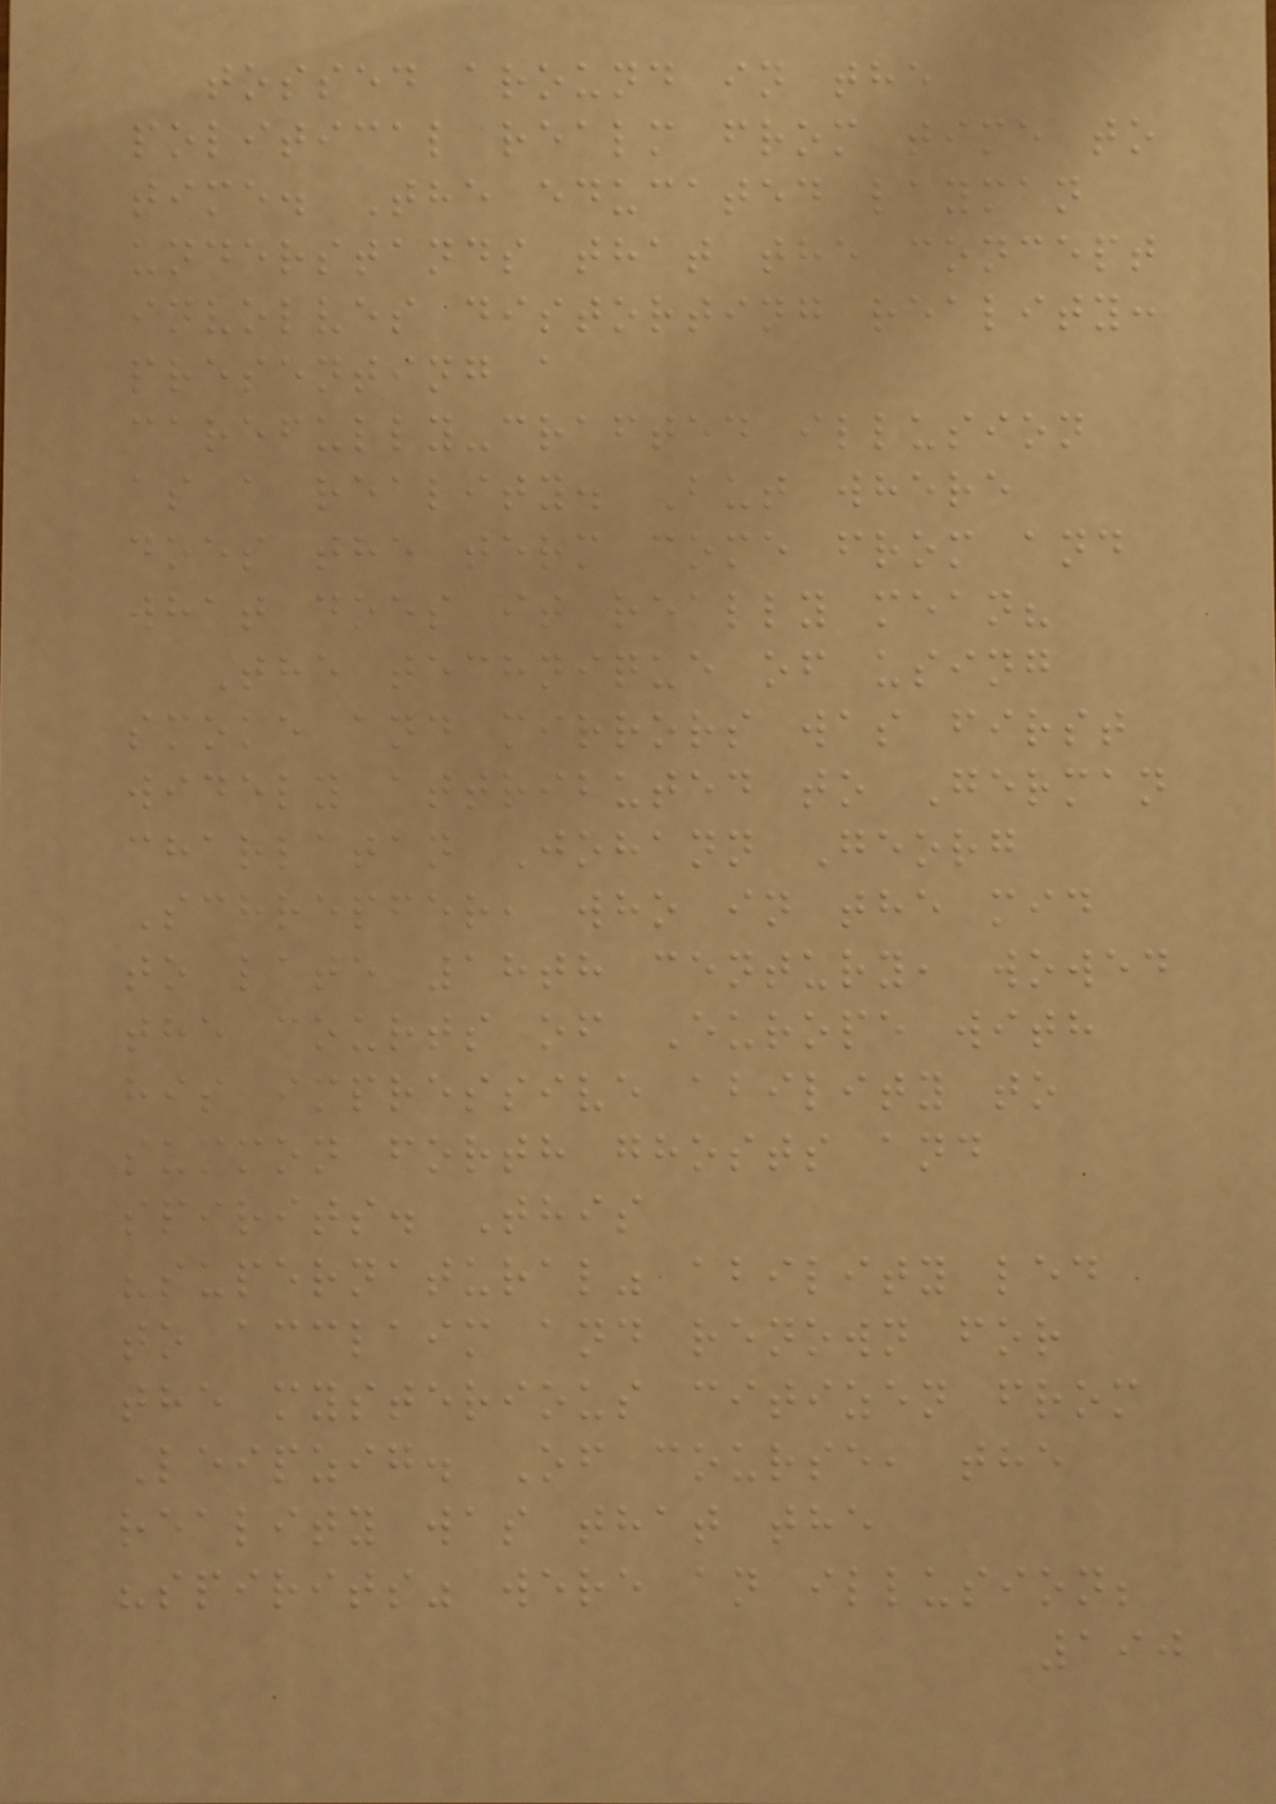tossed around in the
political realm from time to
time. The educated layman
understands that the concept
involves distorting reality:
presenting a
carefully-crafted illusion
as a reality. But where
does the term come from and
what does it really mean?
The technique of using
smoke and mirrors was first
widely attributed to German
charlatan Johann Georg
Schrepfer, who in the mid
to late 18th century, wowed
the courts of Europe with
his impressive ability to
summon forth ghosts and
spirits. This
"supernatural" ability led
to acclaim and renown for
the mysterious citizen from
Leipzig. Of course, the
reality was that the
"spirits" were an illusion;
190
